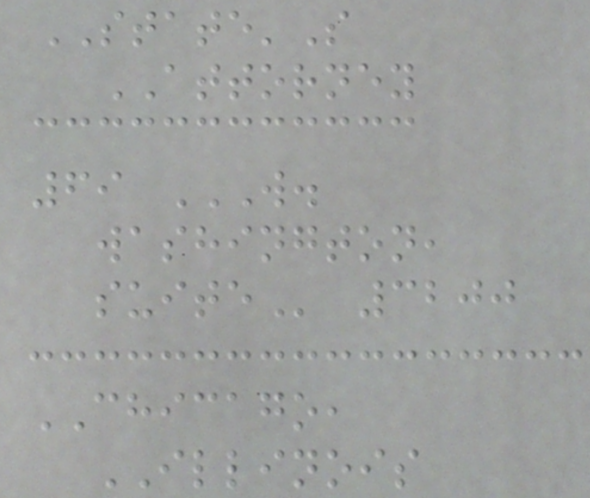STATE'S
ATTORNEY
69 W.
WASHINGTON,
SUITE 3200
CHICAGO,
ILLINOIS
